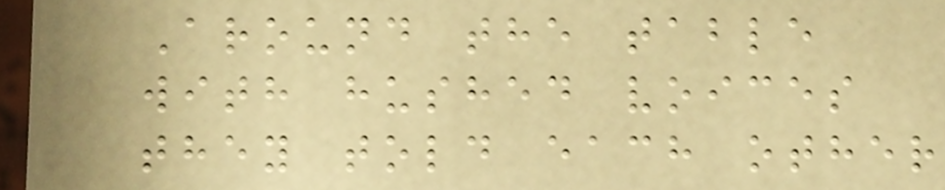Around the table
with hushed voices
they told each other
